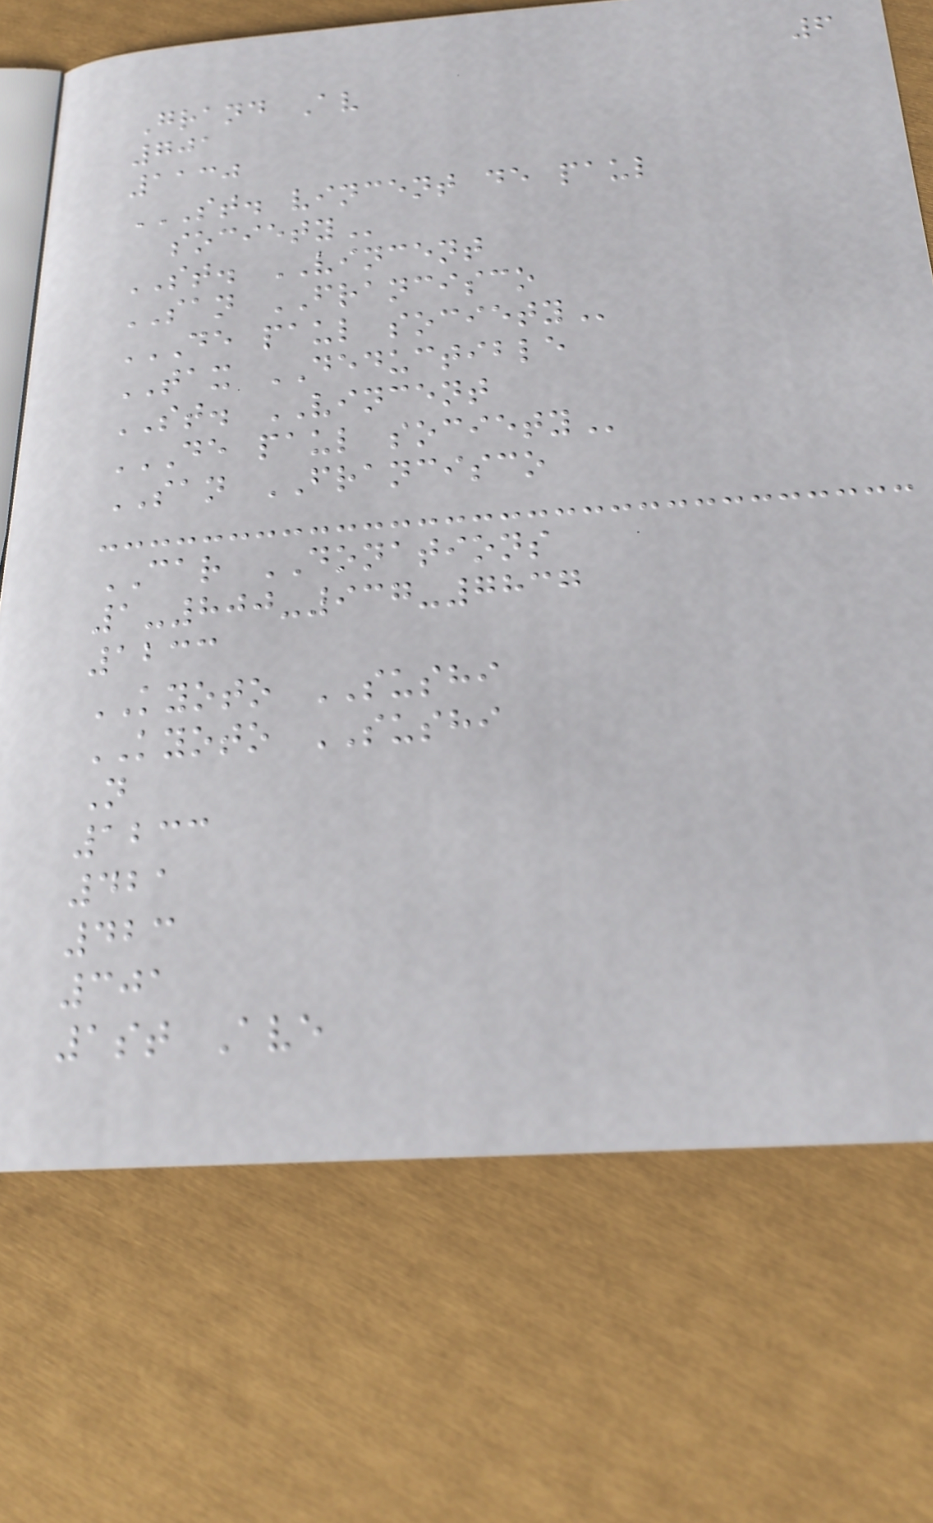6
Grand Av
701
1130
ST. VINCENT DE PAUL
SOCIETY
ST. VINCENT
SAN FRANCISCO
DE PAUL SOCIETY
TAX DEDUCTIBLE
ST. VINCENT
DE PAUL SOCIETY
SAN FRANCISCO
CAR DONATIONS
1-800-937-7837
1233
KYOTO SUSHI
KYOTO SUSHI
N
1233
421
423
301
1st Ave
